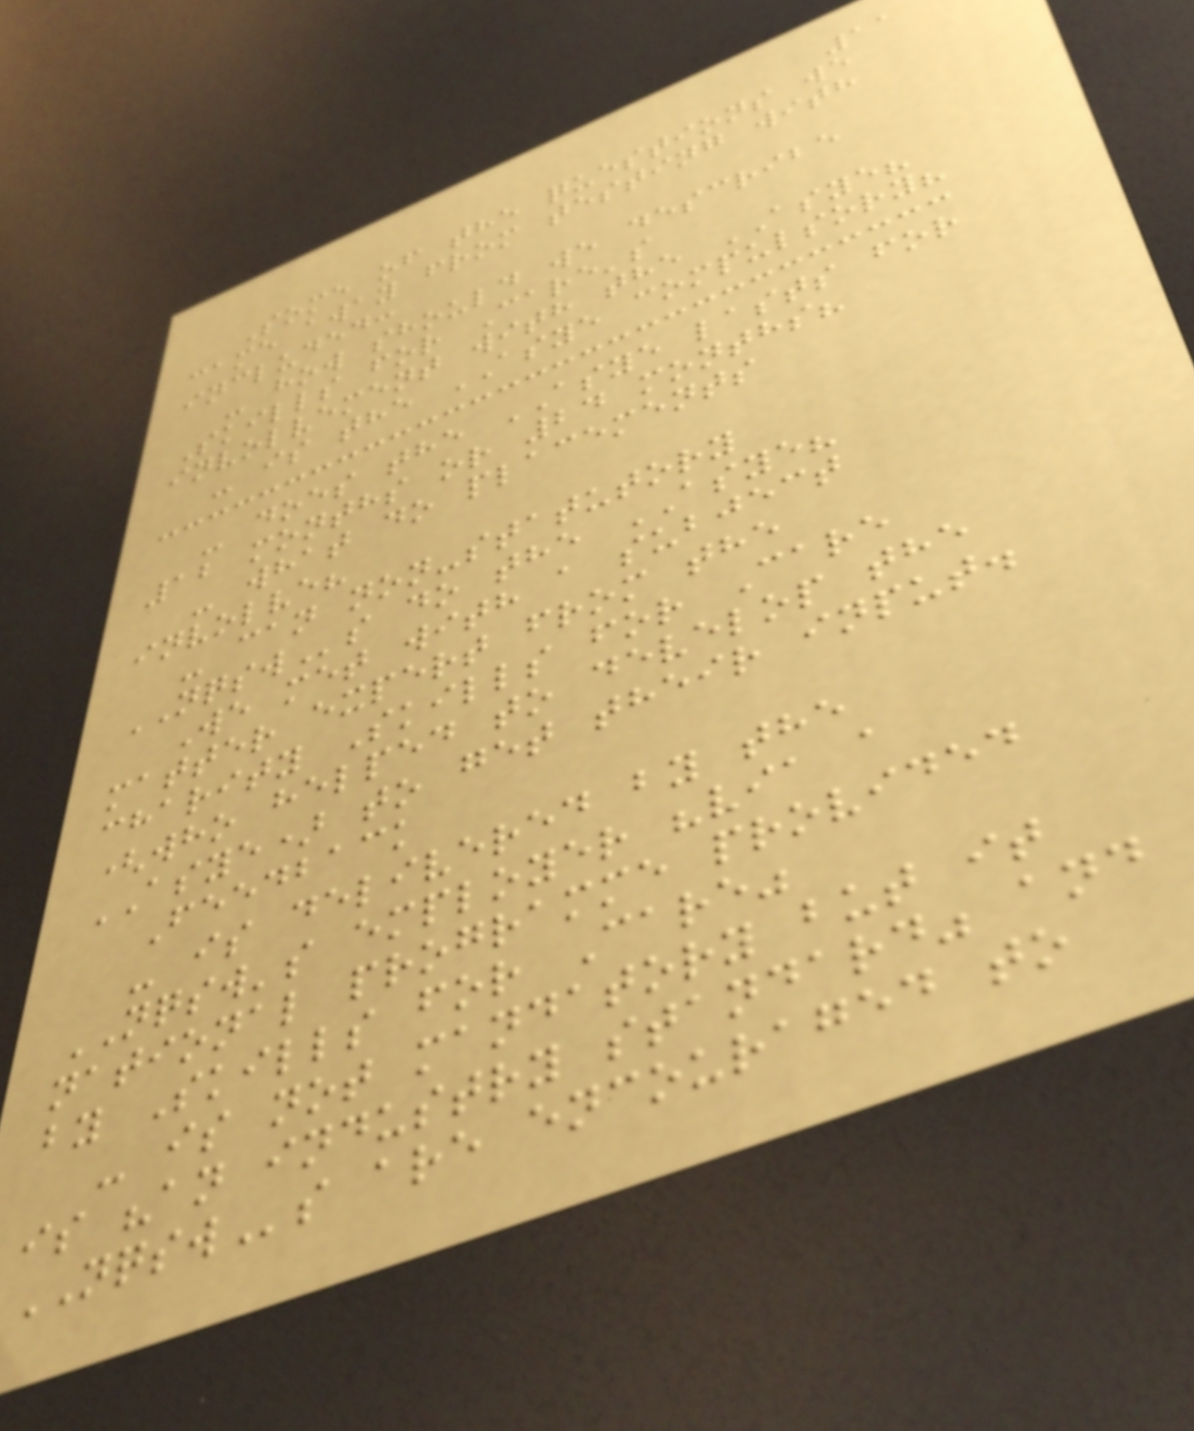11
Some of the questions we
came away from testing with
included:
- how should we describe
Skills for Care's
involvement with the ASYE?
- is the ASYE compulsory?
- does the ASYE lasts for
12 months or 24 months?
- what do placements
involve?
- can non-statutory
NQSWs do the ASYE?
We met with a subject
matter expert from the
charity Skills for Care
(who helped to develop the
ASYE) to get their input.
Feedback
- is delivered by the
NQSW's employer "via a
national programme provided
by Skills for Care"
- is not mandatory but it
is "an industry standard" and
NQSWs are encouraged to
